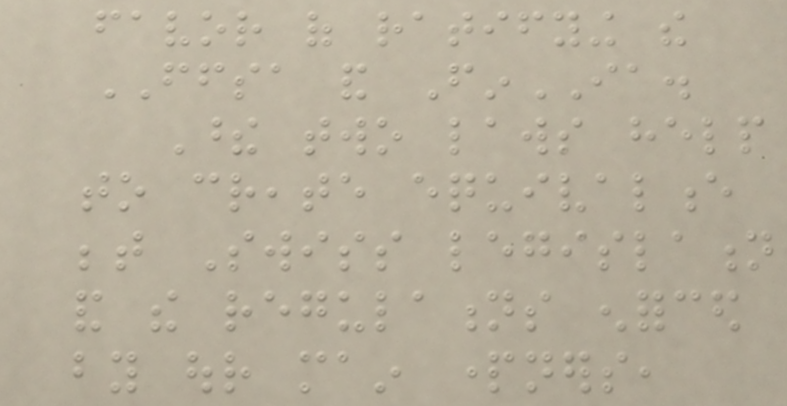favor of ratifying the
FFSA and FinIA.
These two laws help
to create equivalence
between Swiss legislation
and the regulations enforced
by our main partners,
